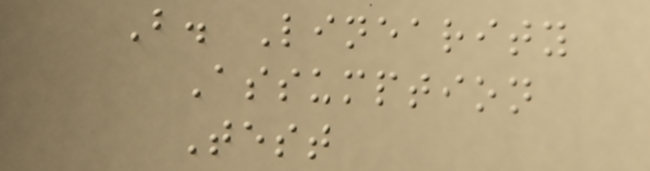B. Linearity
Assumption
Test
